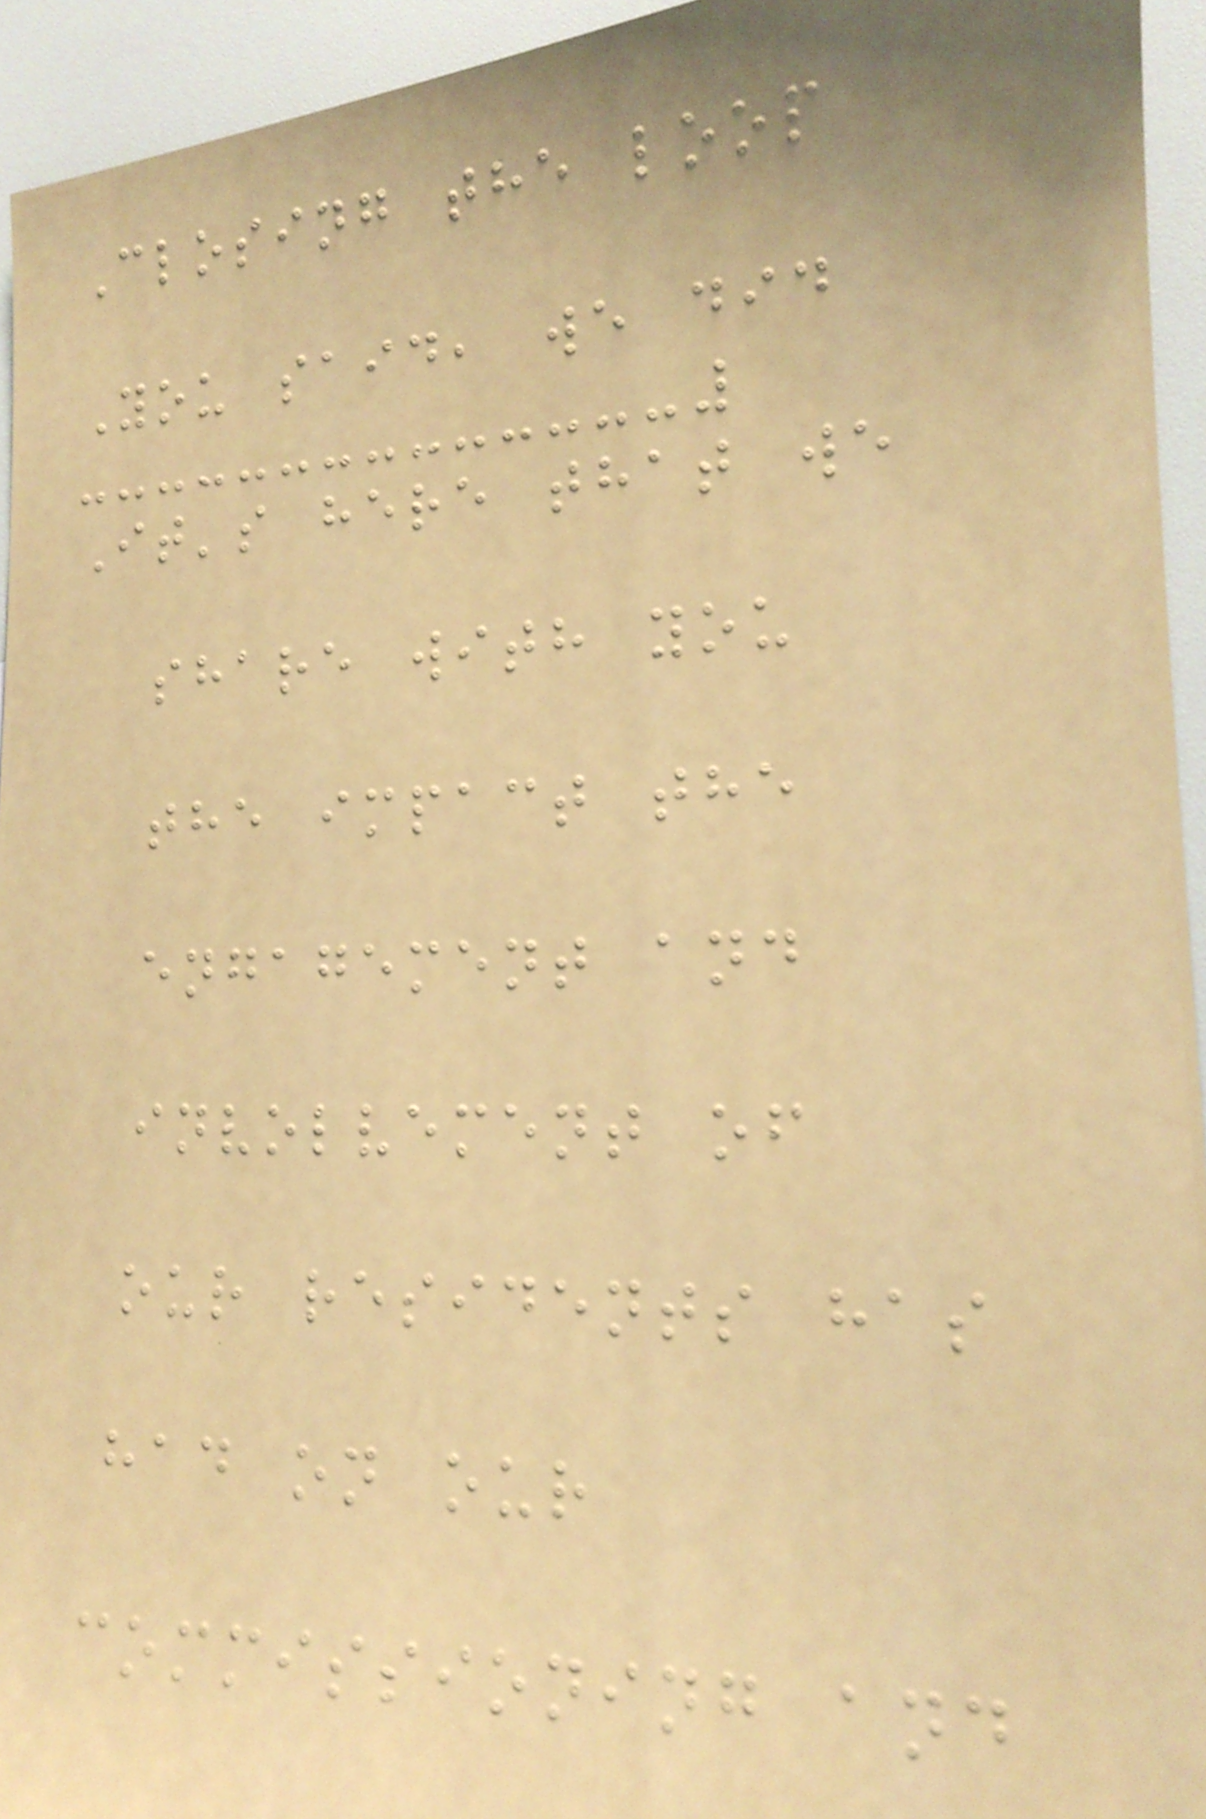Closing the loop
You said, we did
It's here that we
share with you
the impact the
engagement and
involvement of
our residents has
had on our
commissioning and
